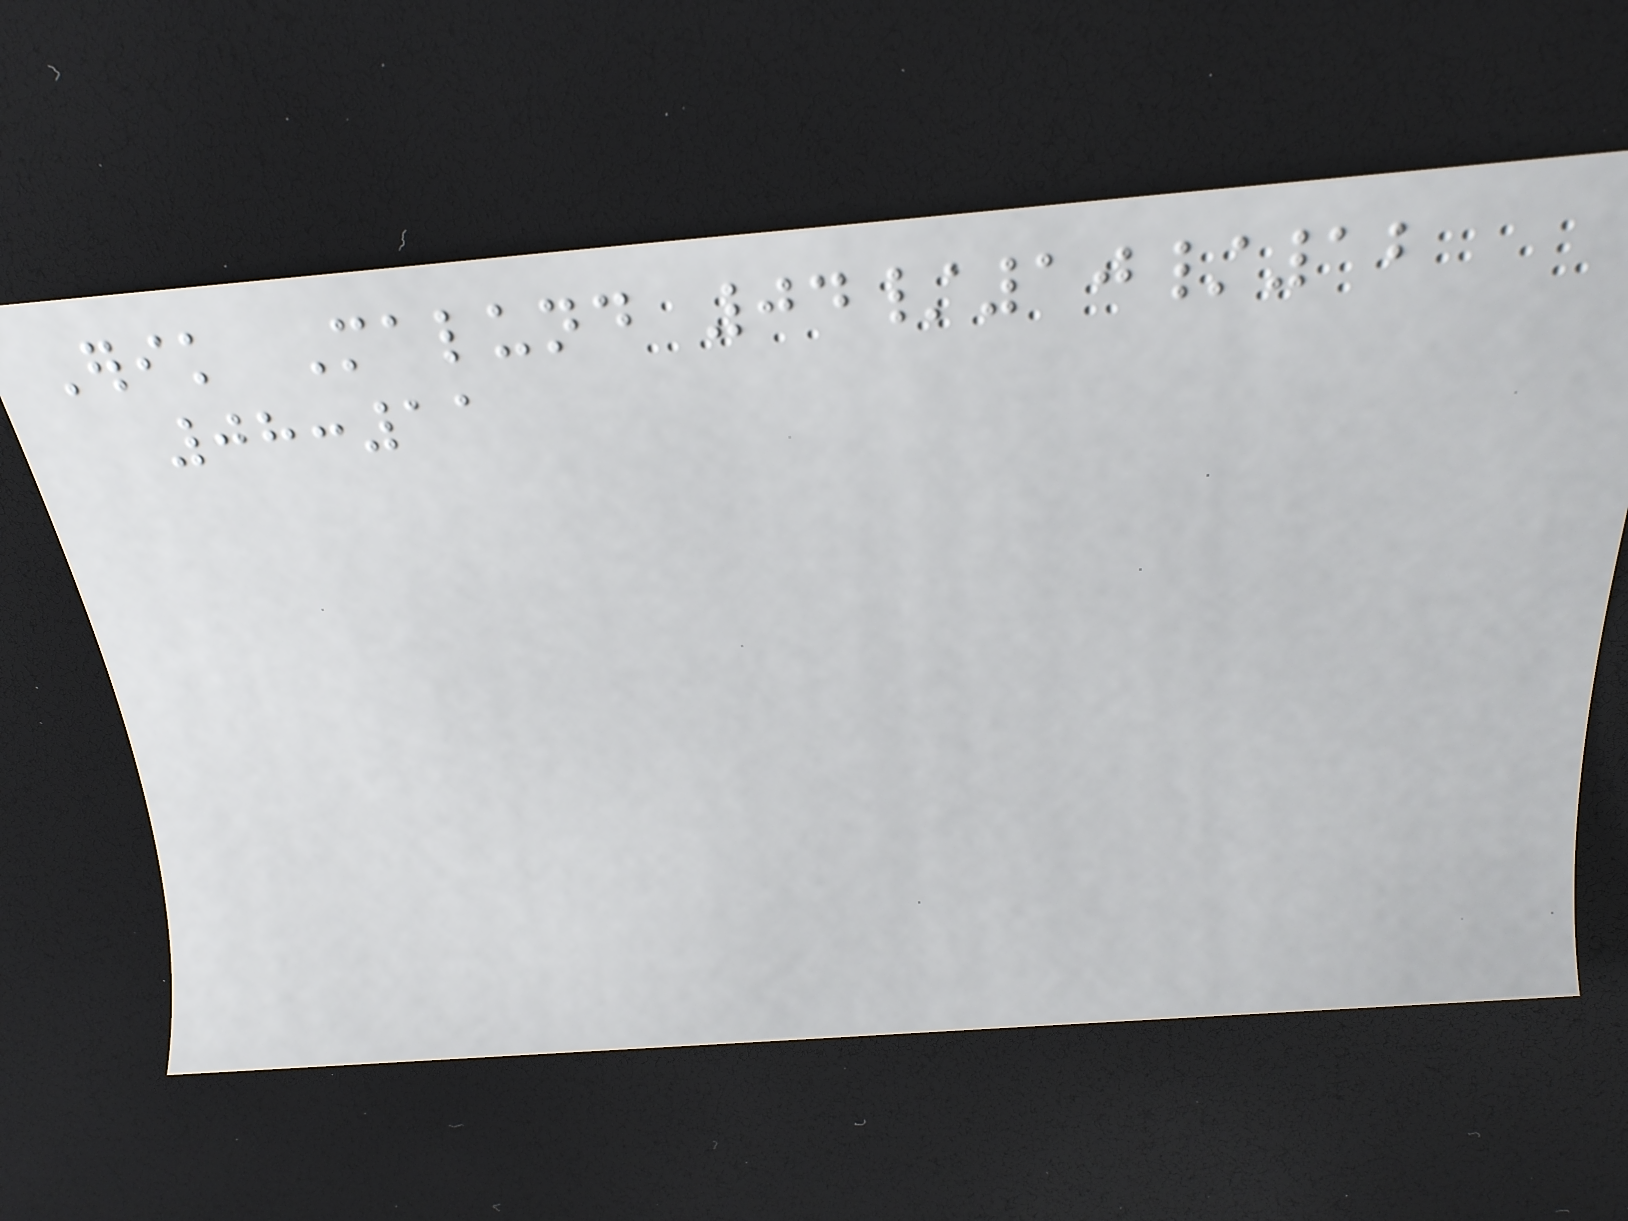Erik Malund 04/10/12
08:11
